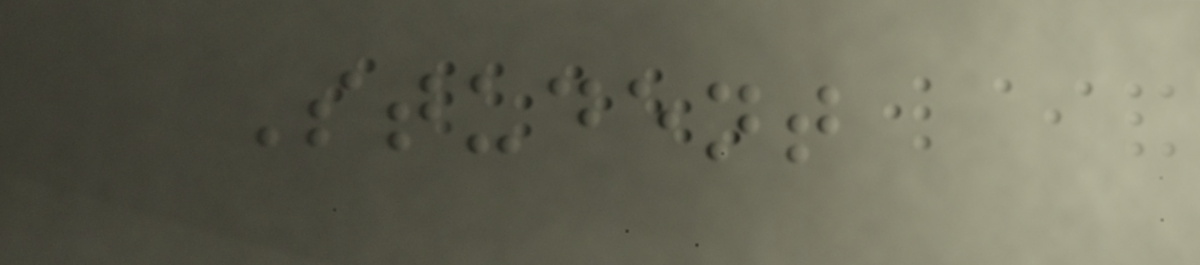Student
